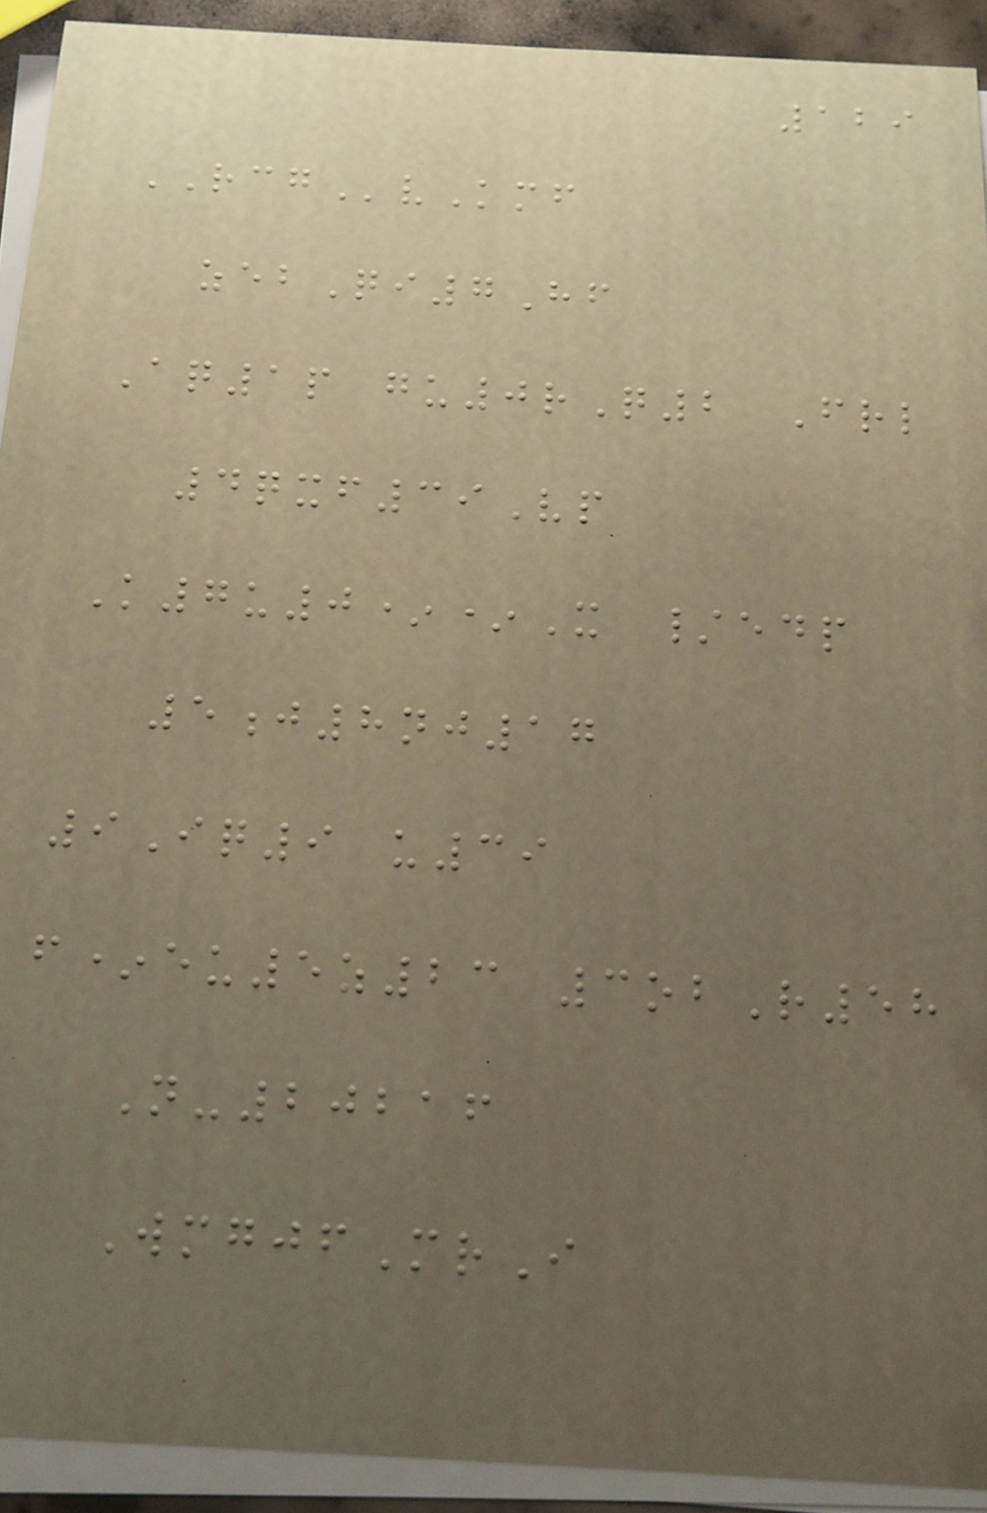129
RCGvKmf
zebQi7Hf
Aq1p gu0rQ2 Frl
4qxf39Vp
K7u0**X /edp
5j8nj17
9Iq9 u39
f*eu5z23 3obR58
N-20216
WmgjfMrI
